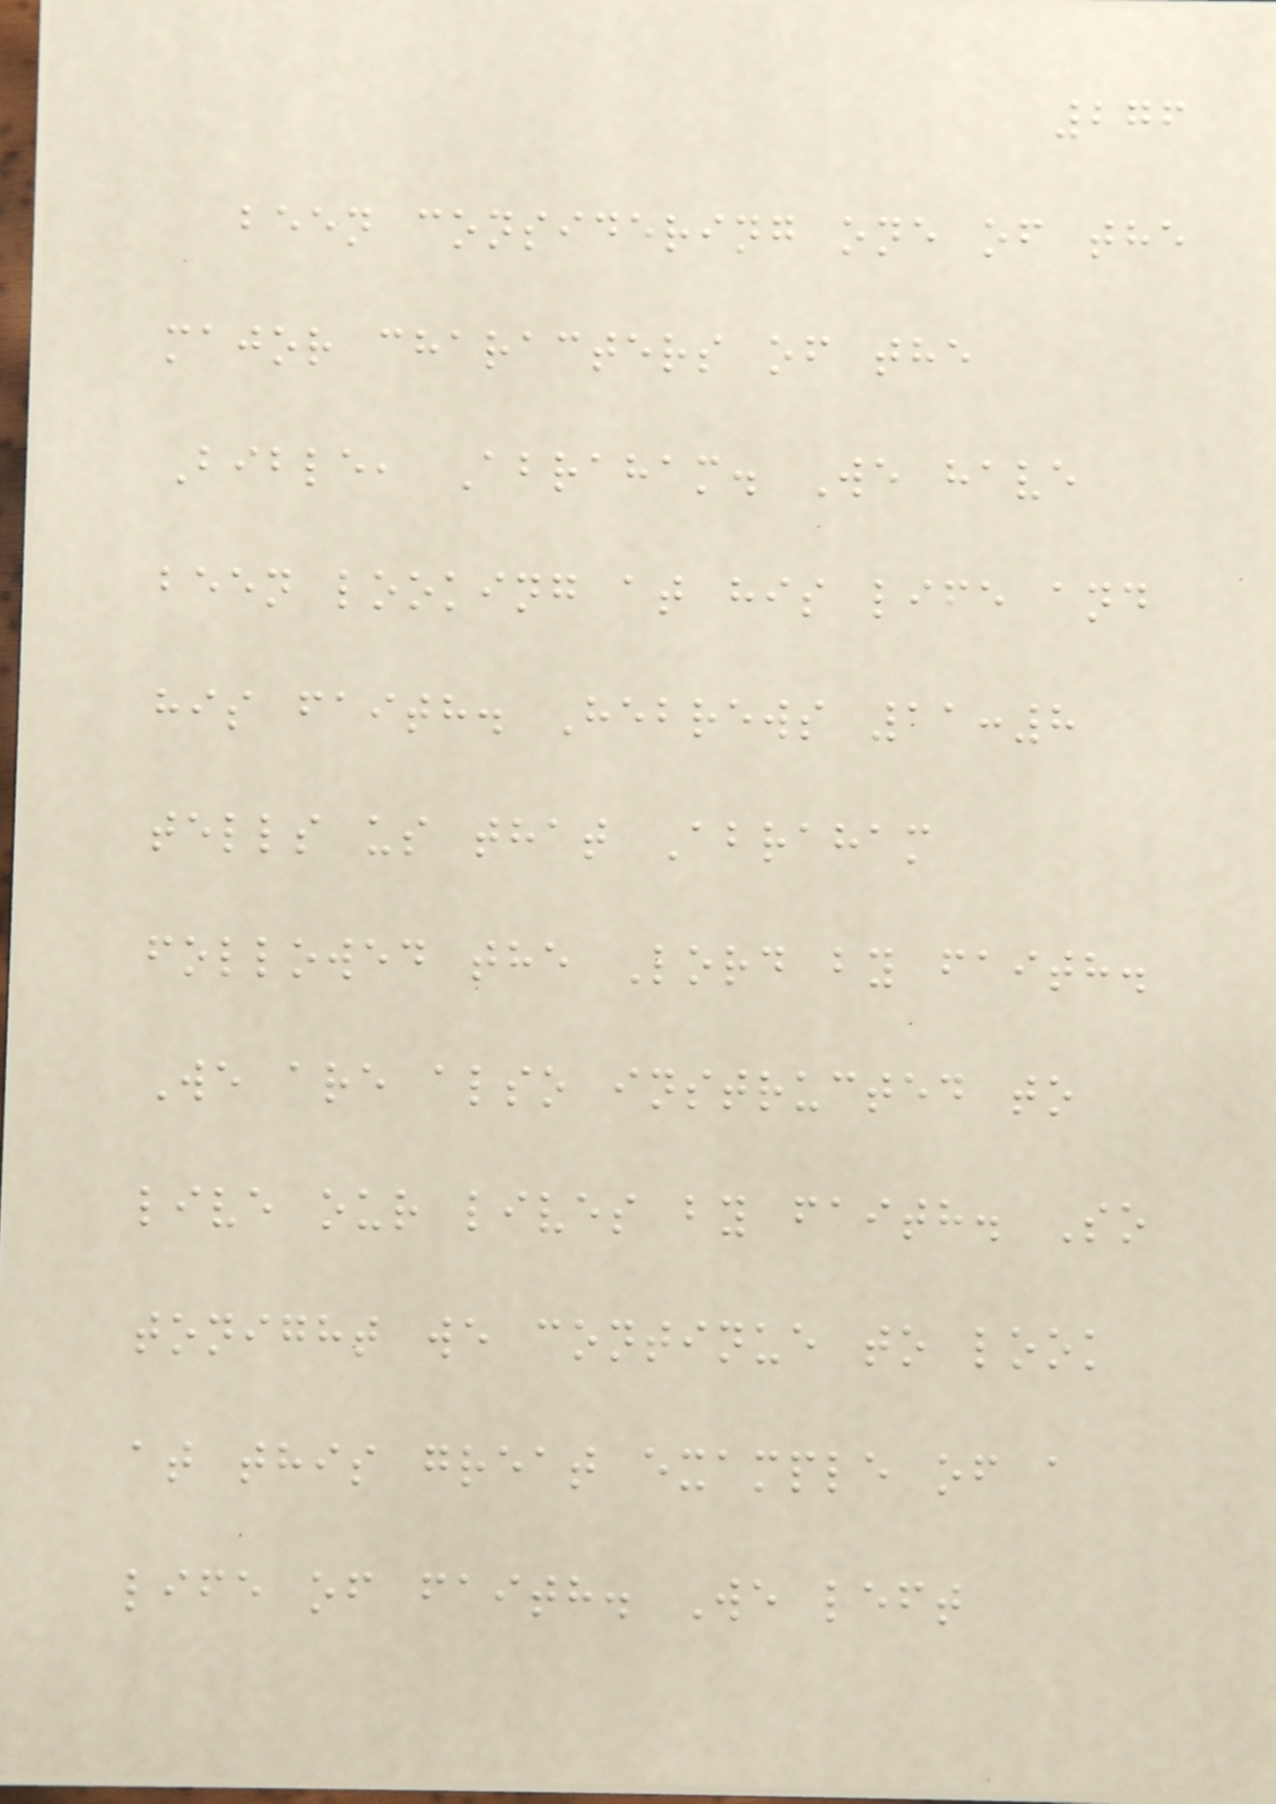276
been considering one of the
major characters of the
Bible, Abraham. We have
been looking at his life and
his faith. Hebrews 11:8
tells us that Abraham
followed the Lord by faith.
We are also instructed to
live our lives by faith. So
tonight we continue to look
at this great example of a
life of faith. We left
